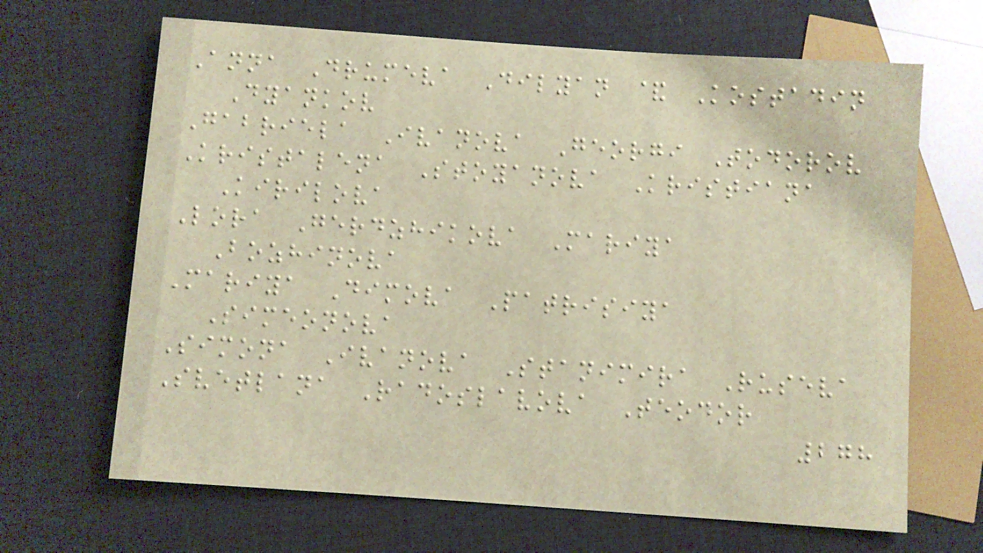Anna Drumeva Dilyan & Kostadin
Dyankov
Gabriela Ivanova Georgi Todorov
Kristalena Stoyanova Kristiana
Kirilova
Lora Gerdzhikova Mariya
Bozhinova
Mariya Dimova Patrisiya
Simeonova
Simona Ivanova Stanimira Ruseva
Svetlana Radoslavova Teodor
278
